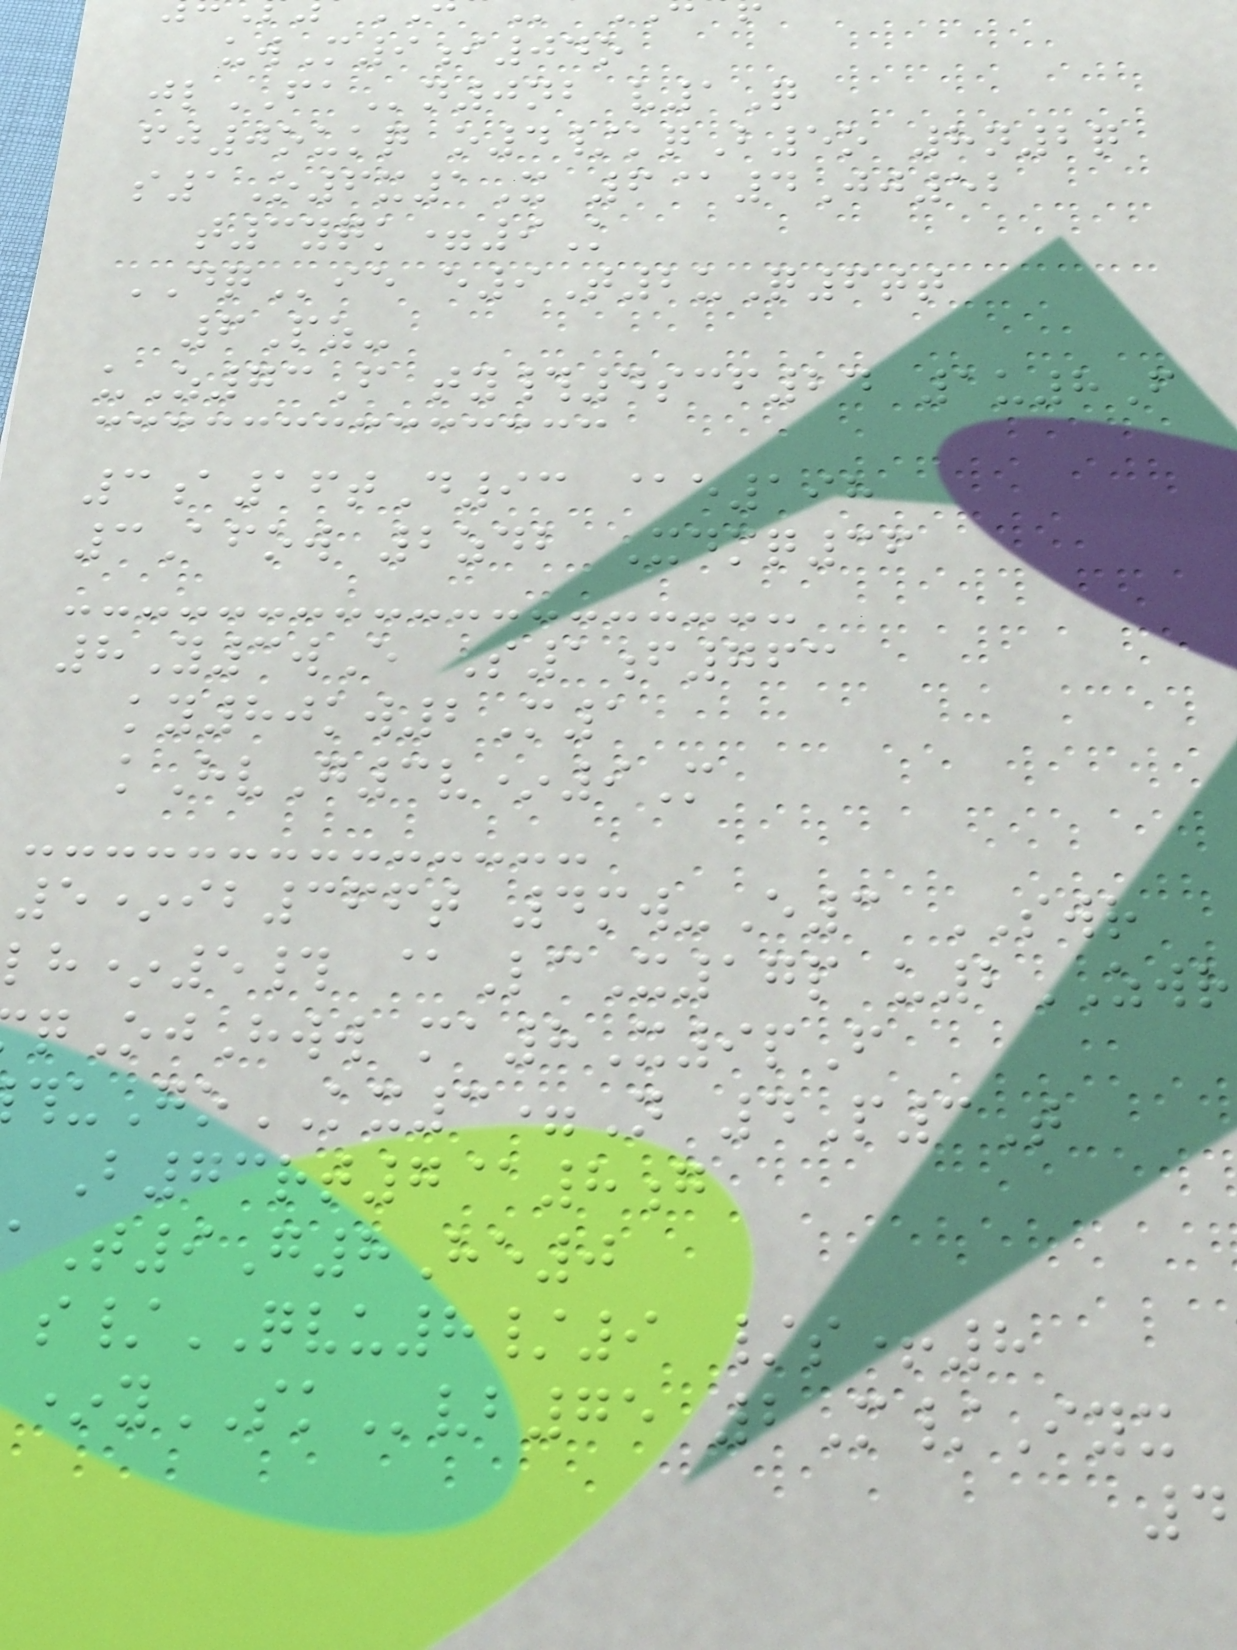uwM9i04o
jlFAn0nb v1Q
fj0oukq o4/kqB5o 8n2q
s1O6x1X 6@4Jj52
t3yqk=9K
DQie e9T2uQ6tt
6Pz-
uZ73F ty#4scf24 1u8F
3a16tD93 @e198
3Afow 2zdb Xdmq36
8Y3wE S1f763
ky80kw2M1
kHvG3v*9M
5*ib366t 4mw-E3 SWR
lh*5# @LcX17p u2ZWR
qOjHww ma8X9pF
uGoKX3=N 4P3T
B73rt7@8g
T9G8He0
s/QVU8/9 /s+8
*ySKvb75 2M/Iyx
